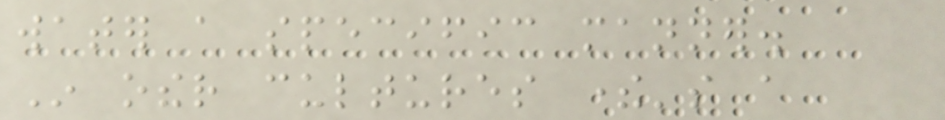water a specific manner.
In other cultures there's a
